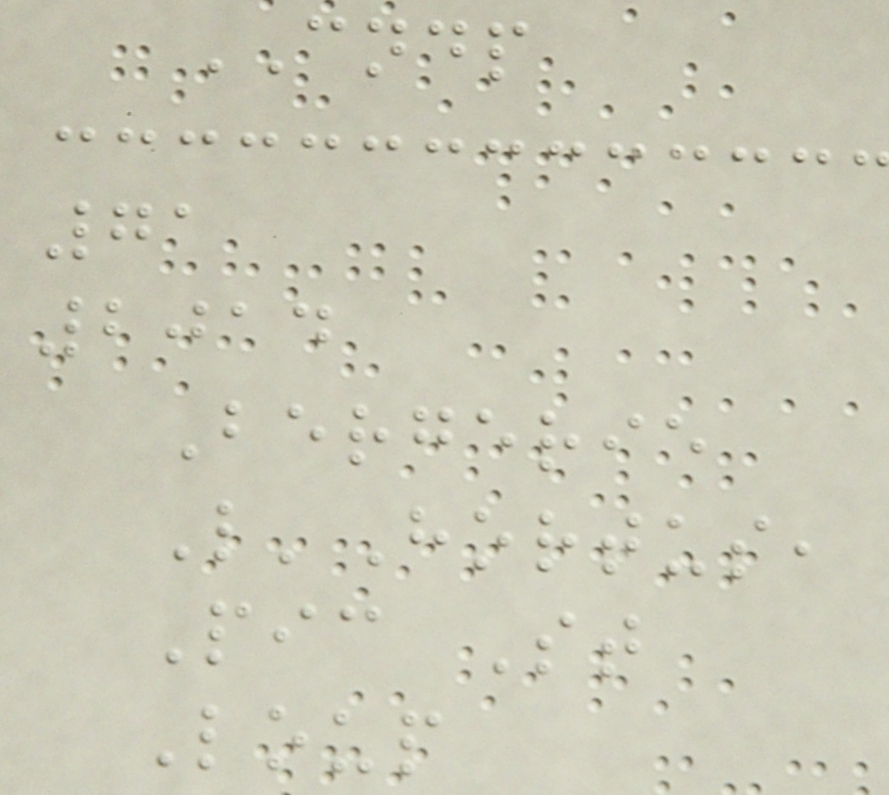CNDP
71
2014
Bergerie
L'Hortus,
Pic St
Loup
